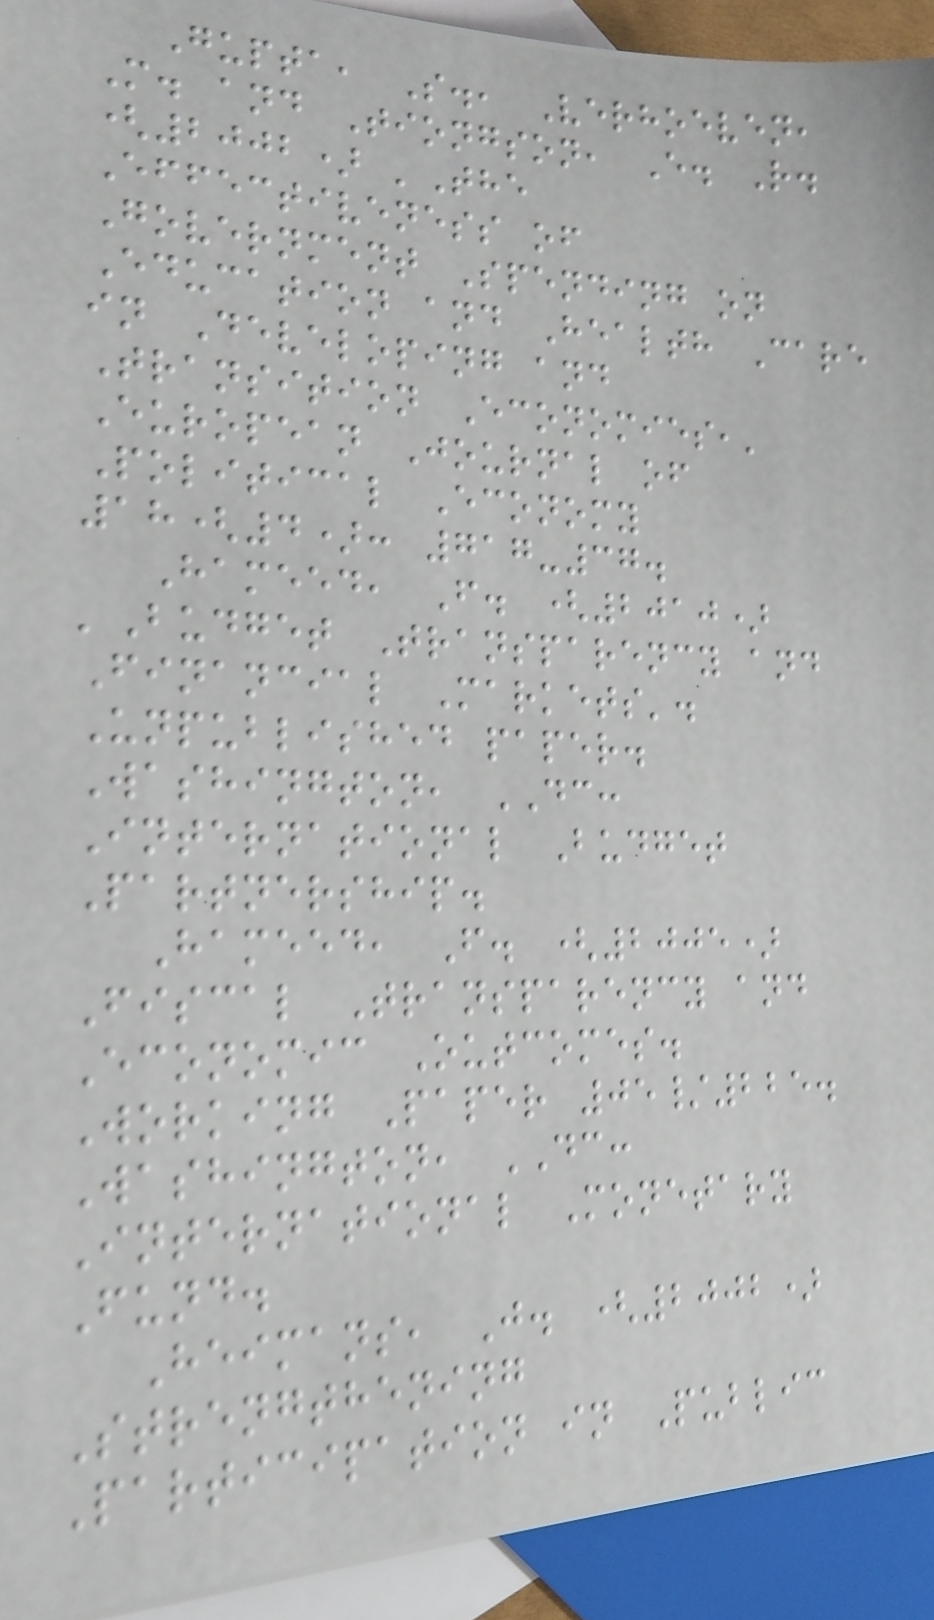Gupta, S., Verhoeven,
M. and Tiongson, E. R.
(2002) 'The
Effectiveness of
Government Spending on
Education and Health Care
in Developing and
Transition Economies,'
European Journal of
Political Economy
18(4): 717-37.
Hameed, F. (2010)
'Budget Transparency and
Financial Markets'.
Unpublished paper.
Washington, DC:
International Budget
Partnership.
Hameed, F. (2005)
Fiscal Transparency and
Economic Outcomes.
Working Paper 05/225.
Washington, DC:
International Monetary
Fund.
Heimans, J. (2002)
Strengthening
Participation in Public
